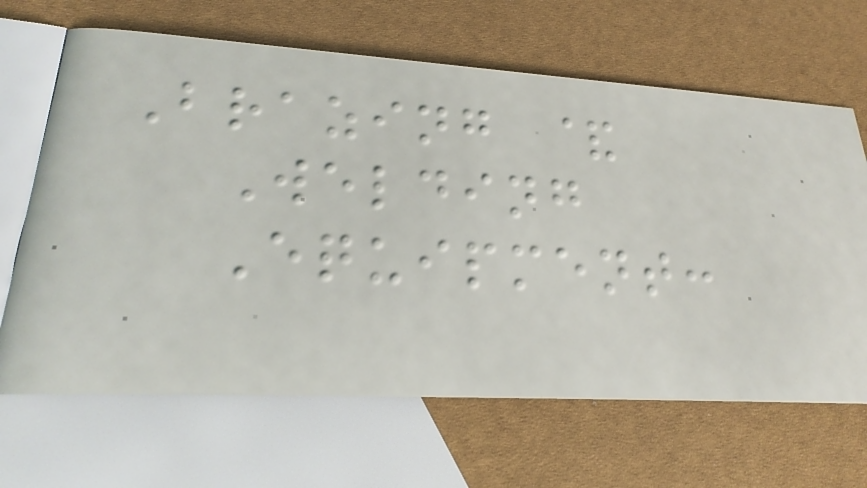Brazing &
Welding
Equipment:
